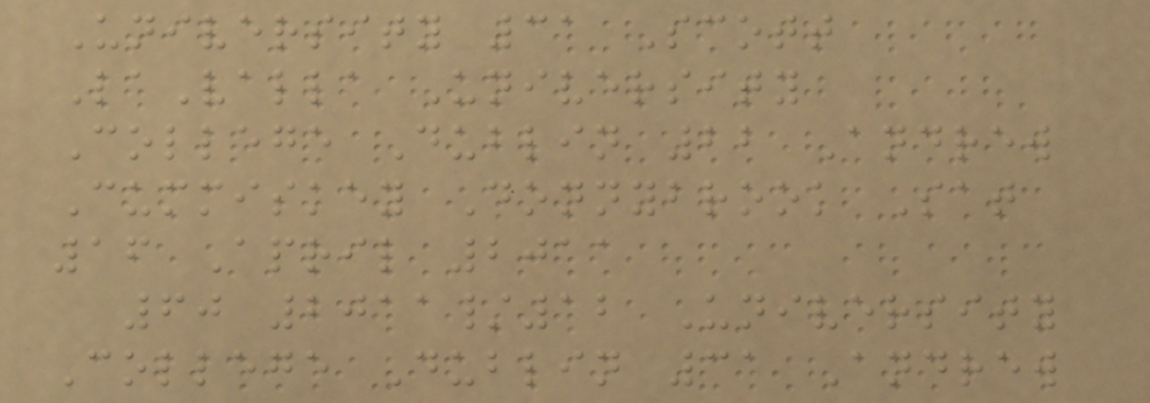University 31 Scott
LaValla University
College Dublin 22 Andrew
Cummiskey Donnybrook Sat
16 April 2011
60 2011/12 University
College Dublin 31 Andrew
